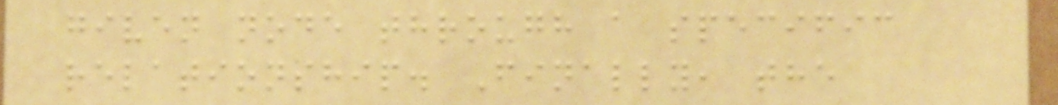given node through a specific
relationship. Finally, the
